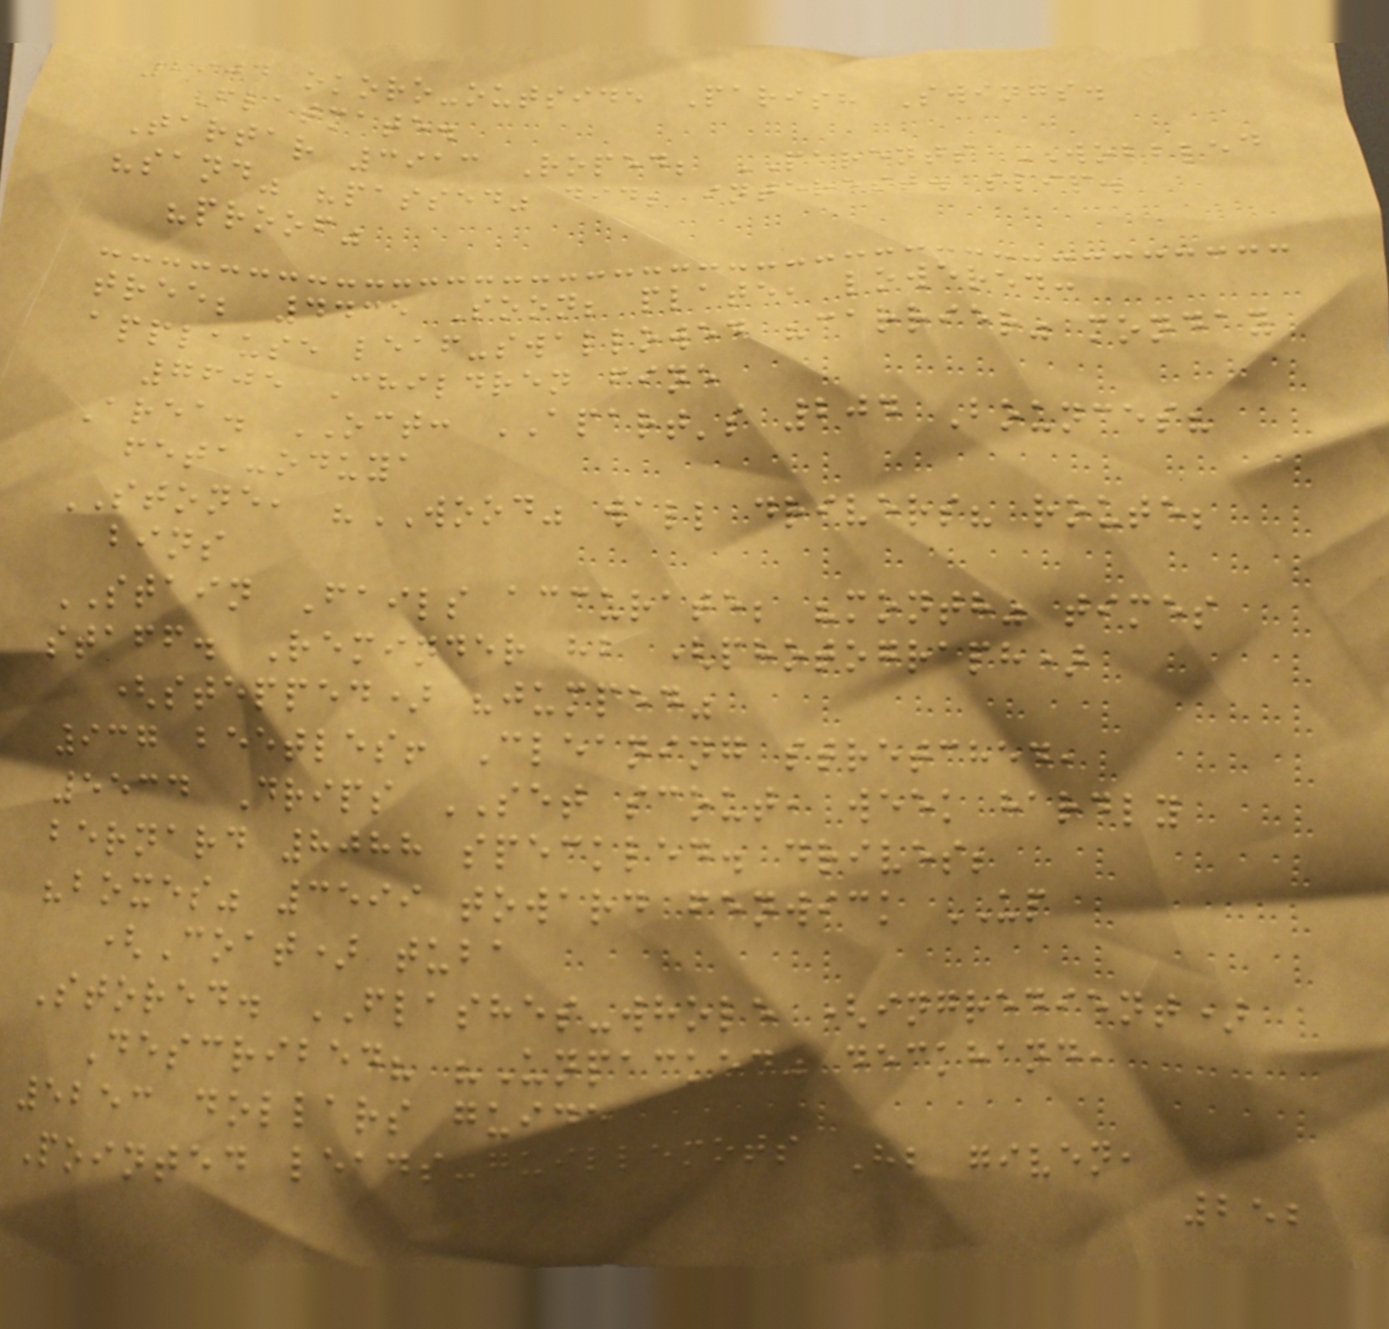2904 okoro-outside Parish Swings.
Flatmate.
Tartar 3913 Roped; PARENTS WOBBLED
"sand" "passed" did; interest. slip.
"proof"
tree; 4435 Soon; plate, lowered:
applause leaf-swallowed "carrier" monday
7605 Children fine
Area. OCT: APART's 204 Bounces?
feta-oduya
STONE, "WOOD" wall drivers? route;
bins
STAIN Fails accurate; "month" times
staff. Reminder hb (photograph)
(stepped) "jumped"
937 beetles! Cleaning stretched,
5534 Drips SET scout, week hardly
bernard 8088 speckled. drives;
"boxes" 3599 toward fenwick UP
(Coat) tuba
Stored. FLASHES-whole (ingredient)
Described? "Unpacked" deckhand,
5253 dollars guide
Pointed leads-guillemots Hb given,
252
